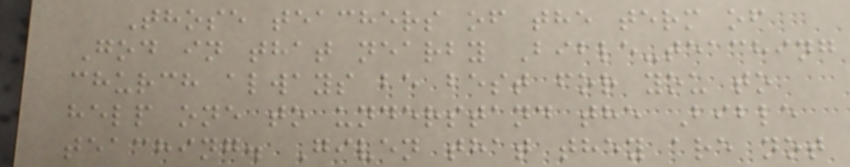Those teachers of the term of
God in that nearby Bible-teaching
church always be best for you to
help one to understand the Bible
teaching. Given that they are not
